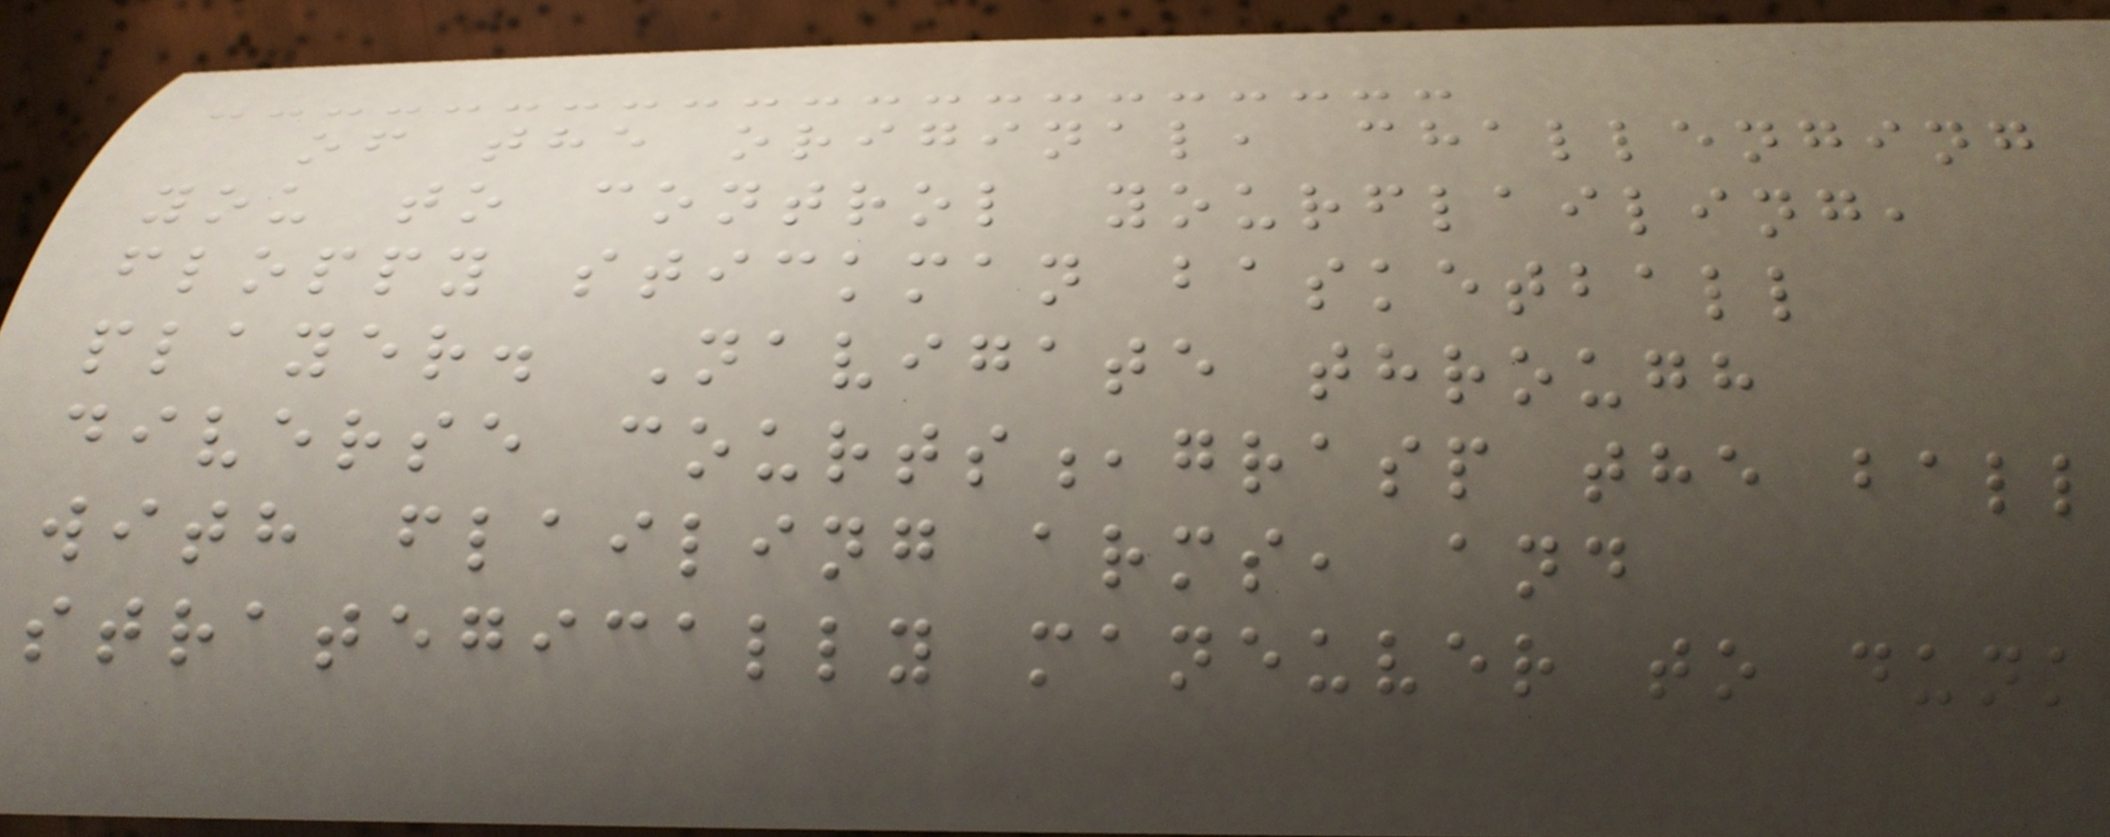of the original, challenging
you to control yourflailing,
floppy stickman basketball
player. Navigate through
diverse courts,grasp the ball
with flailing arms, and
strategically maneuver to dunk
